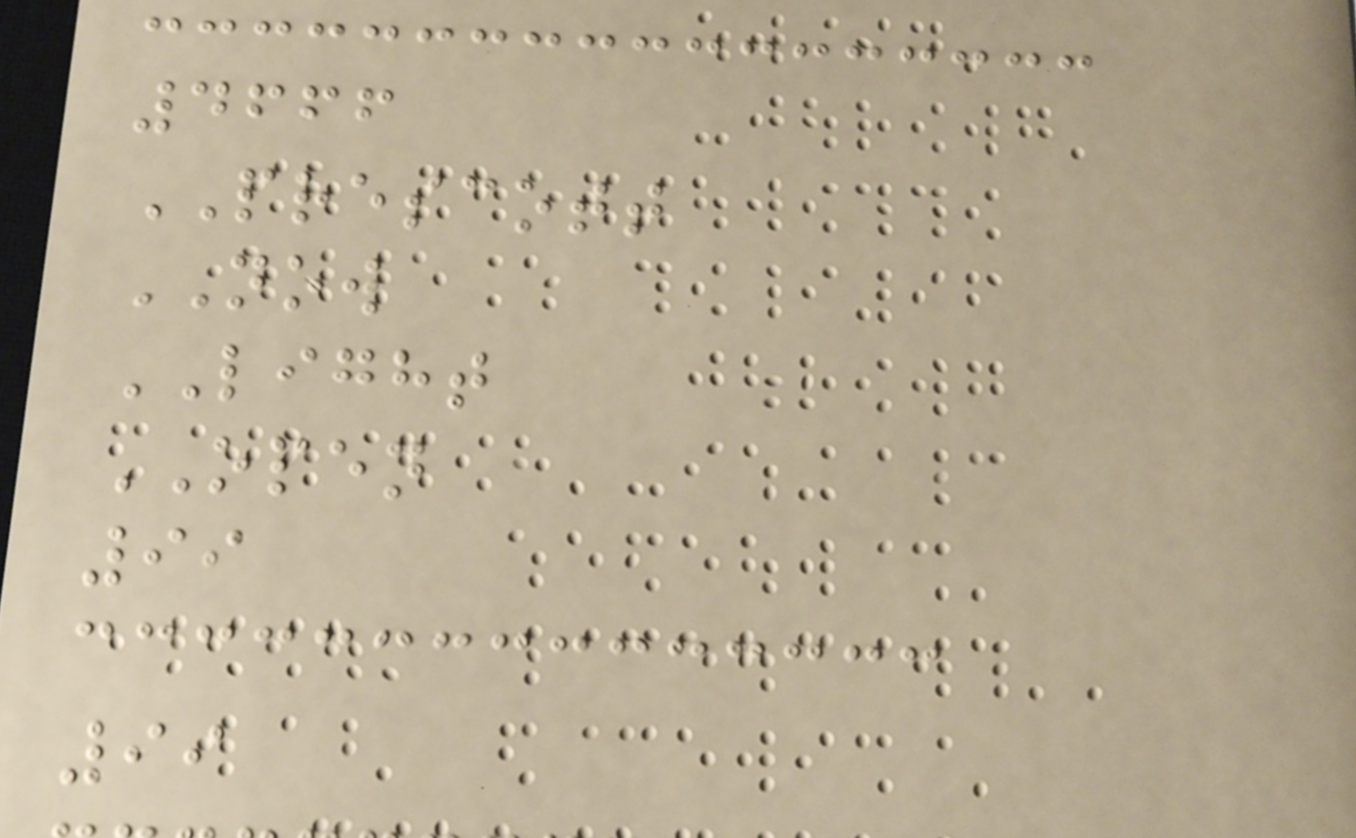4666
PRESCOTT
NOW
LIGHT
OPEN
99
99
